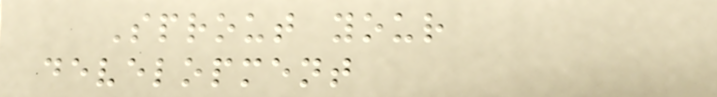Sprout your
development
